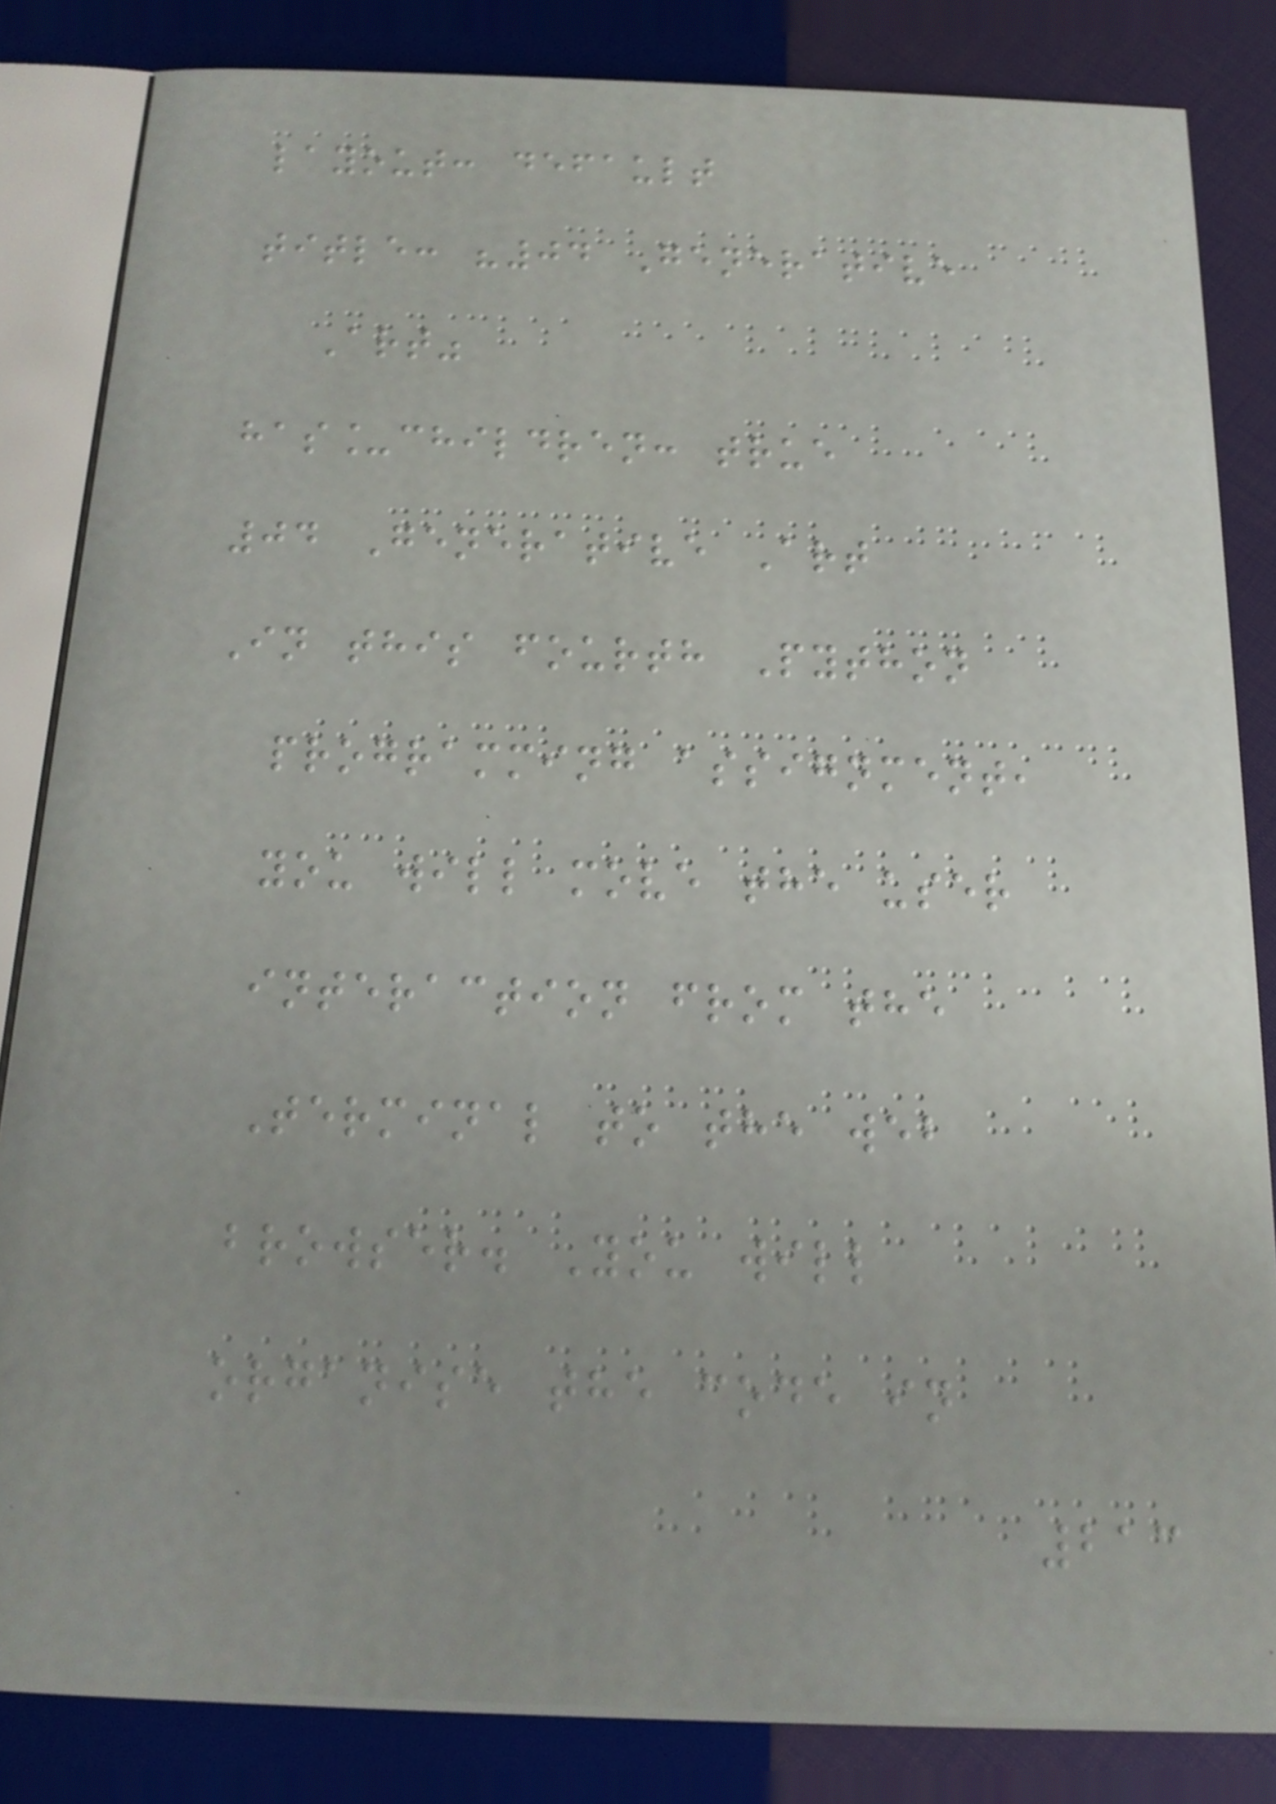layout: default
title: "04 Generative
Art"
has_children: true
04 Generative Art
In this fourth Python
programming assignment,
you will move the user
interaction from the
Terminal to the web
browser. You will
organise the code in
213
